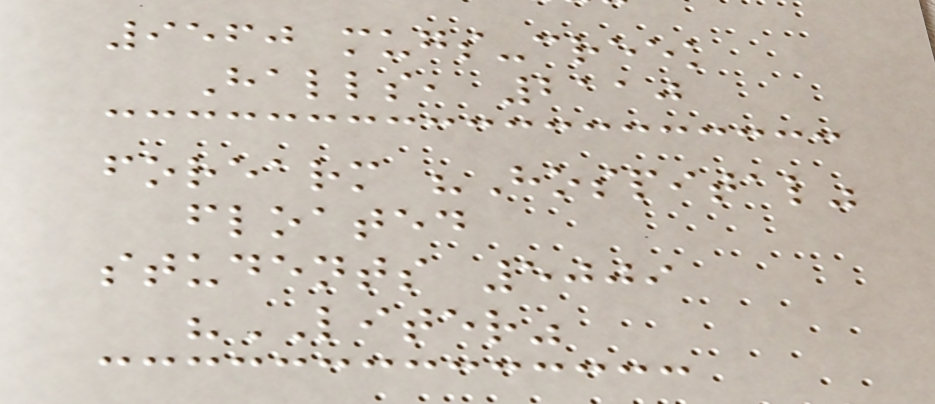9560 mugs-creek
Halls, 2110
forearm "Hospital"
floated
students 5009
"LITER"
